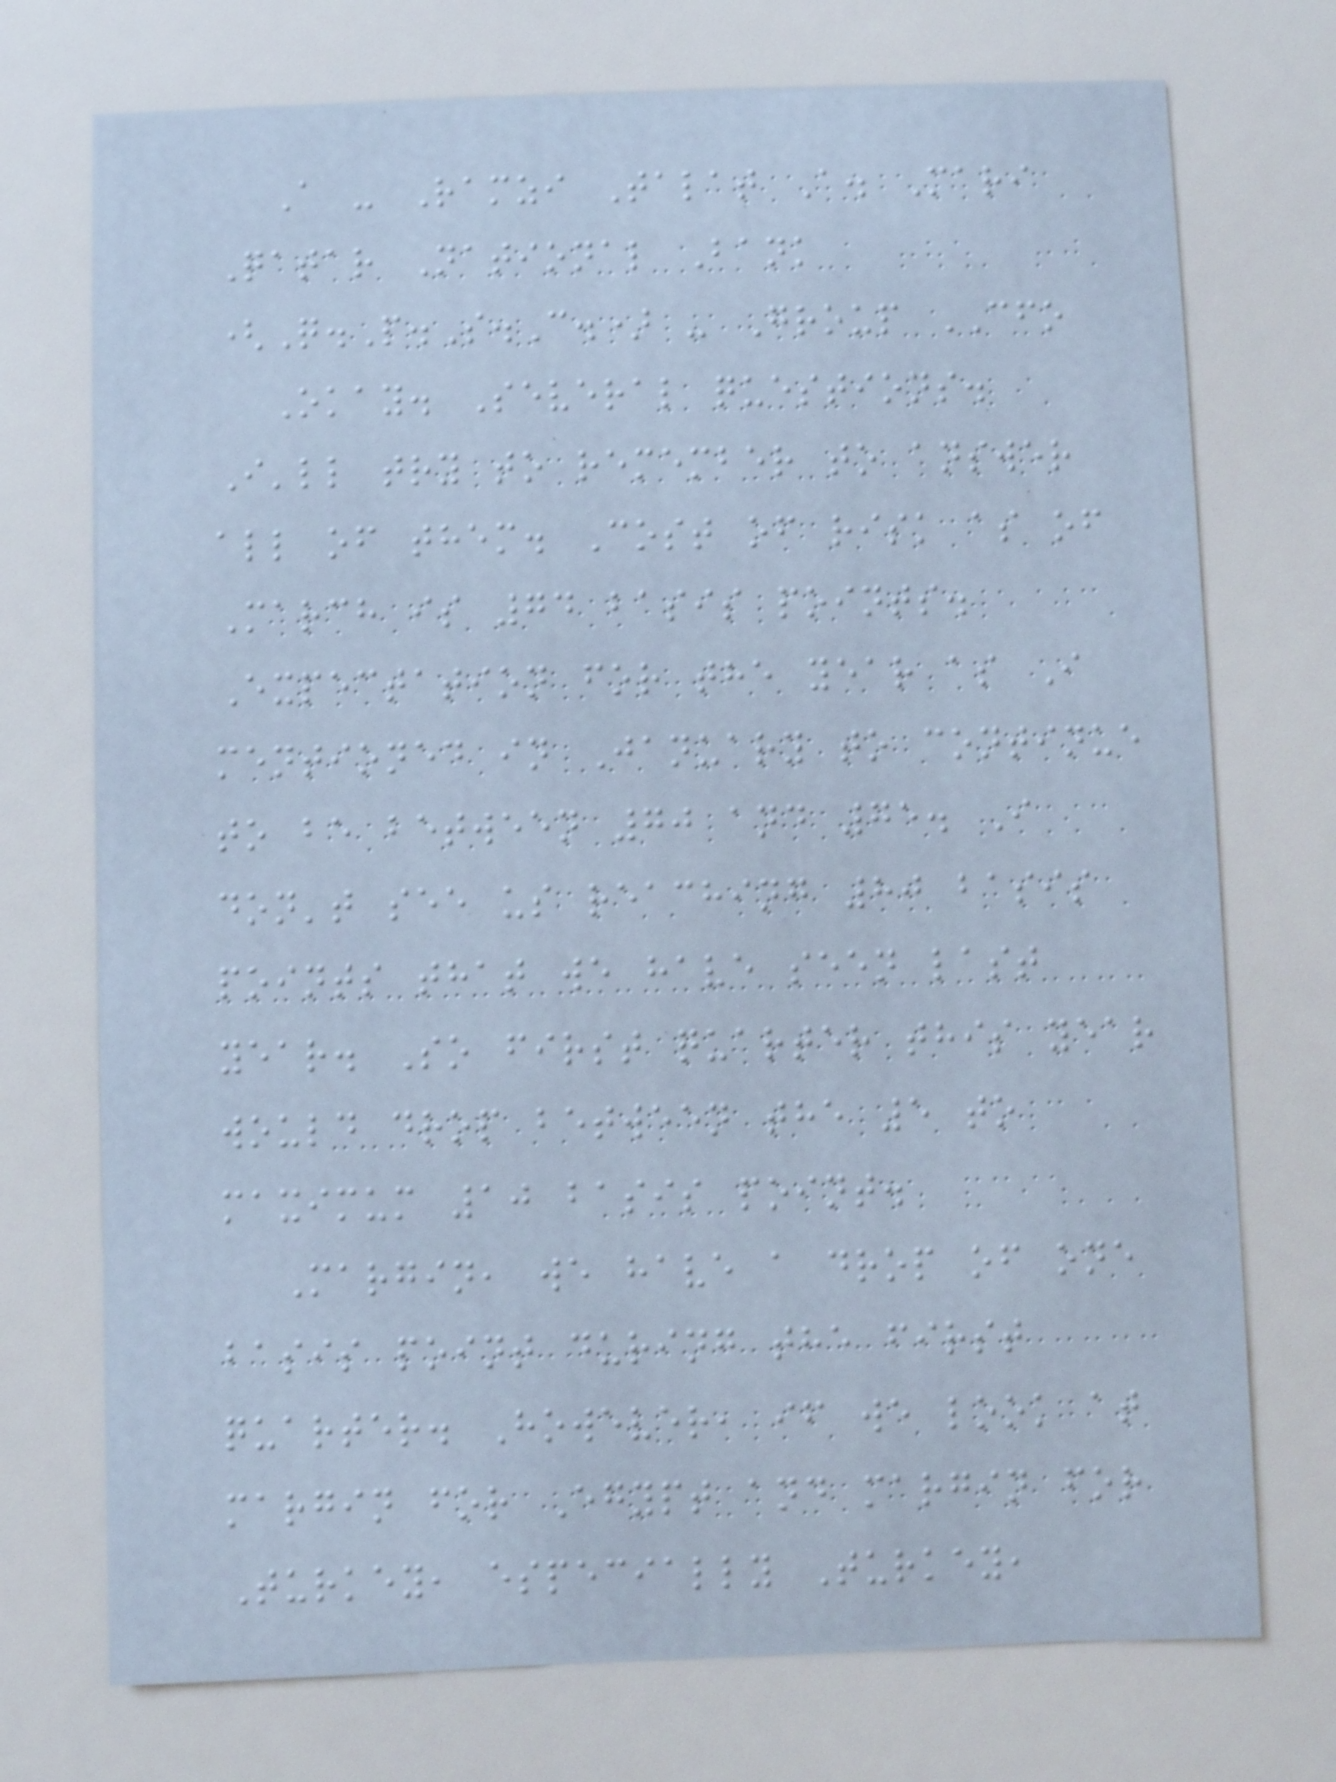A - Ramzi Talat A. Mari
Qatar National Bank
(Q.P.S.C.) - Group CFO
Okay. Several questions.
I'll try to remember to answer
all of them. Cost of risk as of
March is 74 basis points.
Expectation for the year as I
mentioned in January to continue
to be between 70 and 75. I
don't see us reaching 80 basis
points that we have seen last
year. So first quarter this year
would drop between the 5 to
maximum 10 basis point.
Margin, we have a drop of one
basis point during the first
quarter. However, if we look at
margin for Egypt and margin for
Turkey, especially Turkey,
